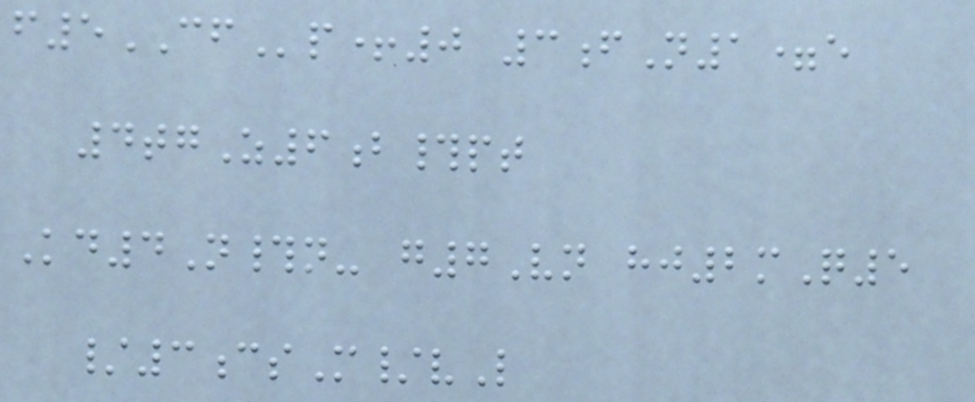f5CFp+0 3fN1=e
4tgZ6b#pt
Kd4N#n- g7Vn hj2mQ5
/3csM/vL
